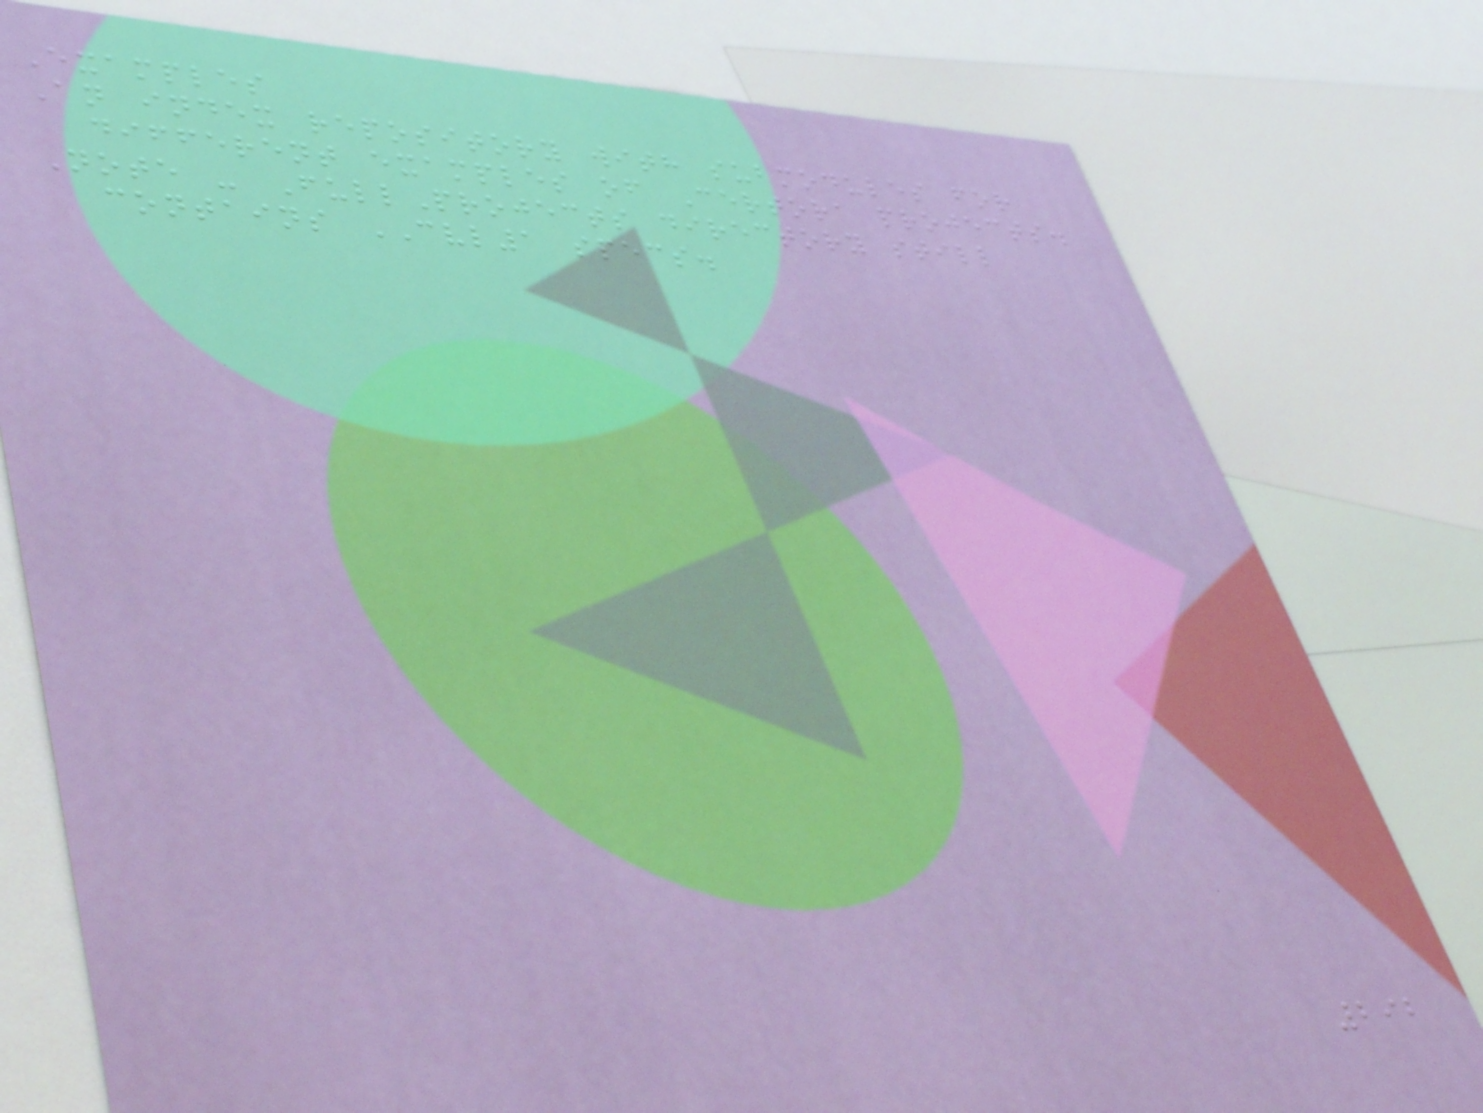Examples
An index repository with submodules for
different examples of Certora projects.
Note - FullProjects directory still
contains CVL1 specs.
292
